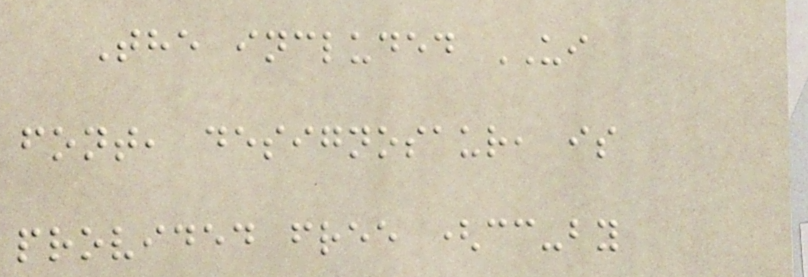The included UI
font, designosaur, is
provided free (cc-by
